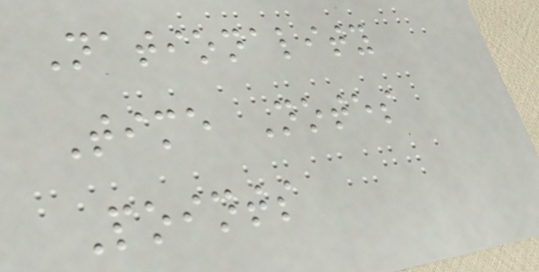Nationality
Time Notes
Points
